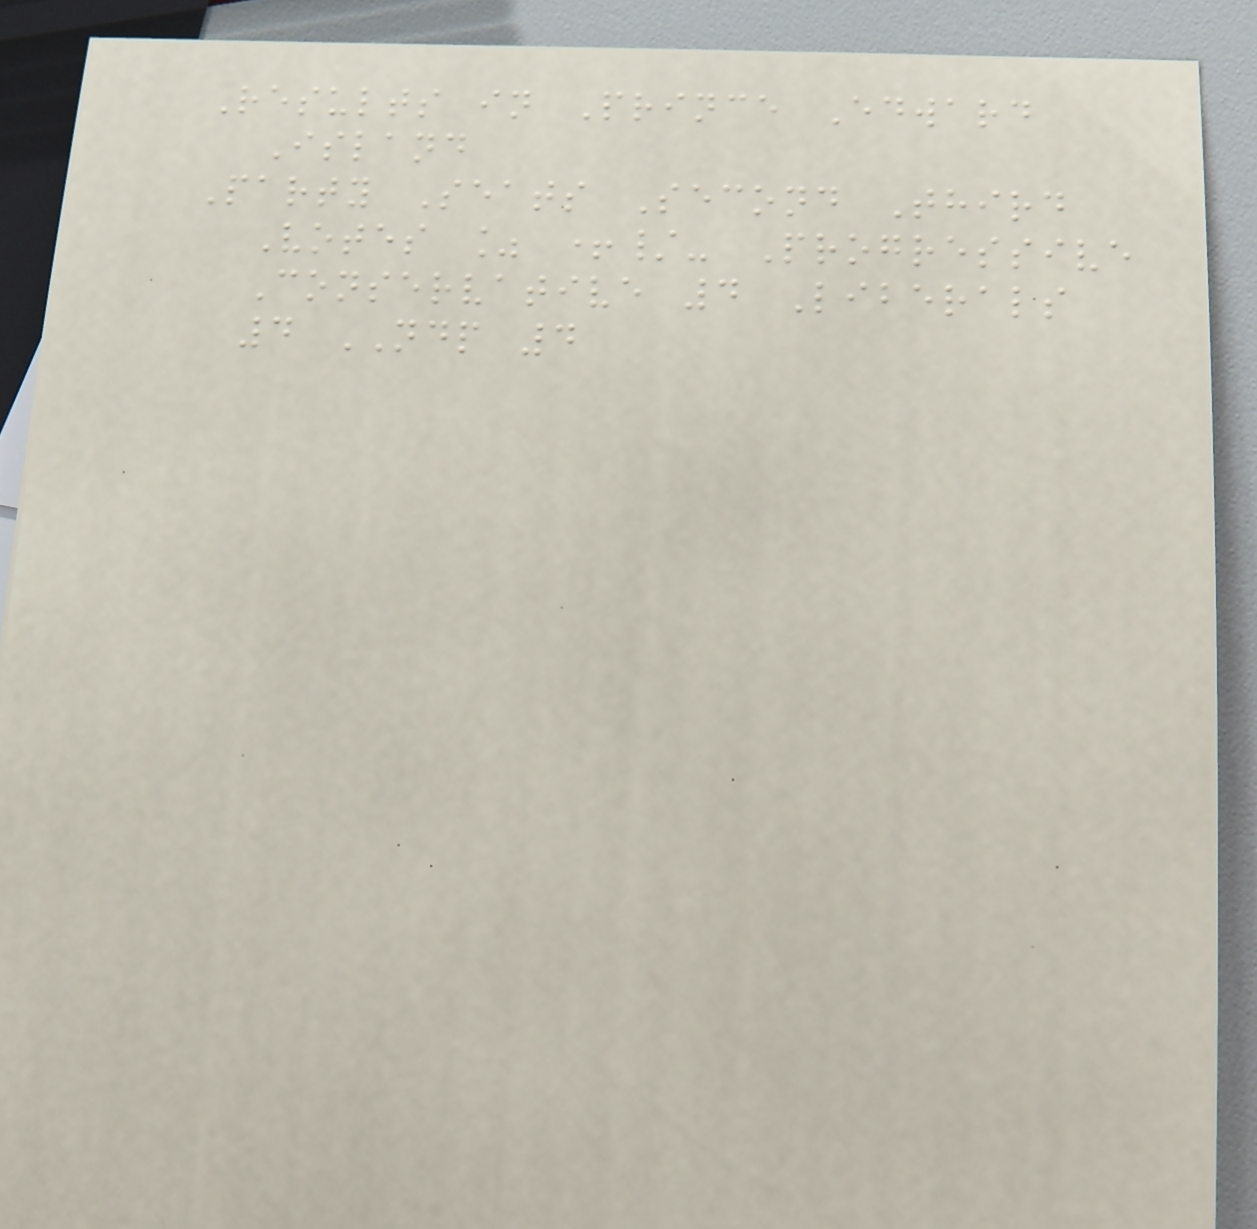Results in Prince Edward
Island
Party Seats Second Third
Votes % +/- Progressive
Conservative 4 Liberals
4 NDP 4
